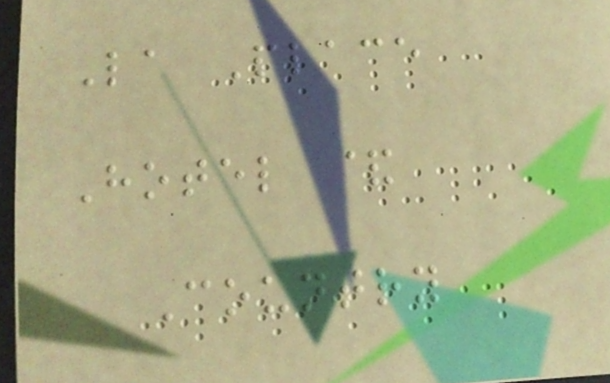La Place
Hotel &
Country
